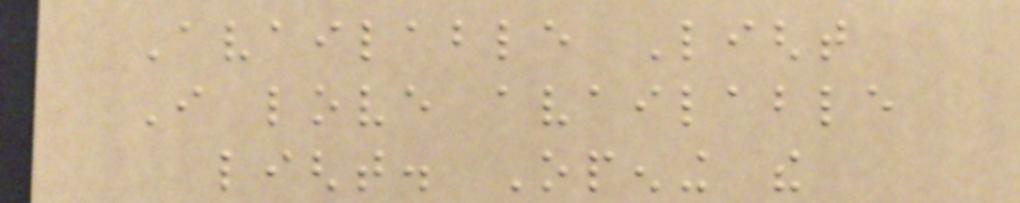Available Light
I love available
light. Opening the
